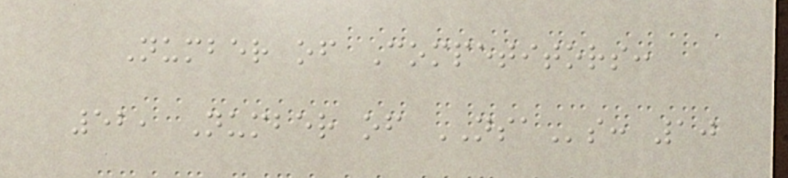Number of Competitors:
52, Number of NSAs: 10
